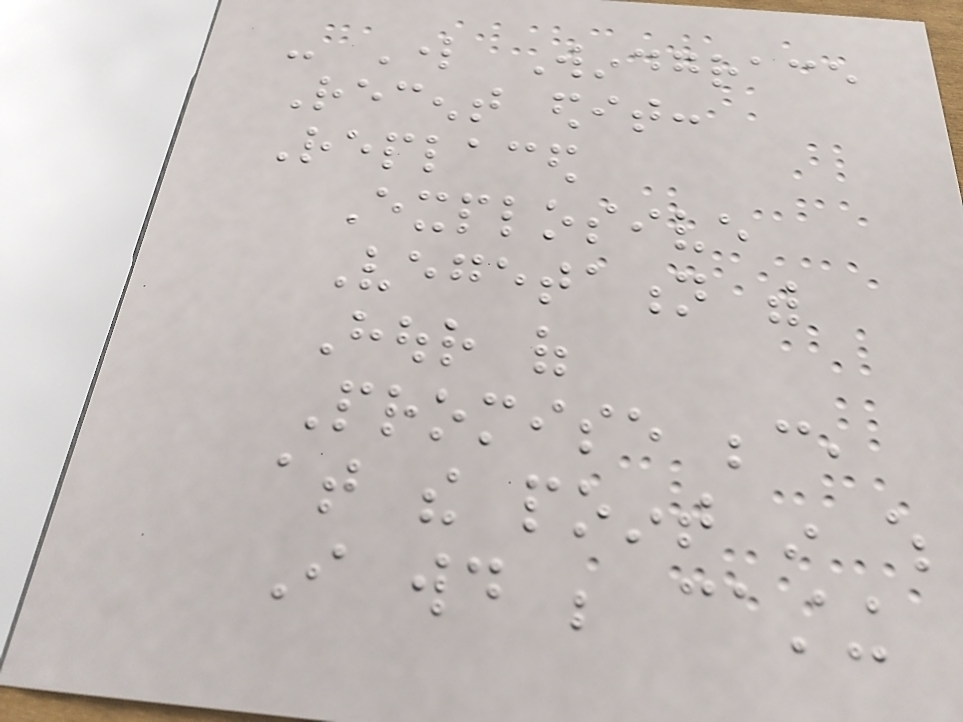- Lord Windgrace
Recent edit:
Replaced
Explosive
Vegetation with
Hour of
Promise because,
at the point in which
I would be casting
